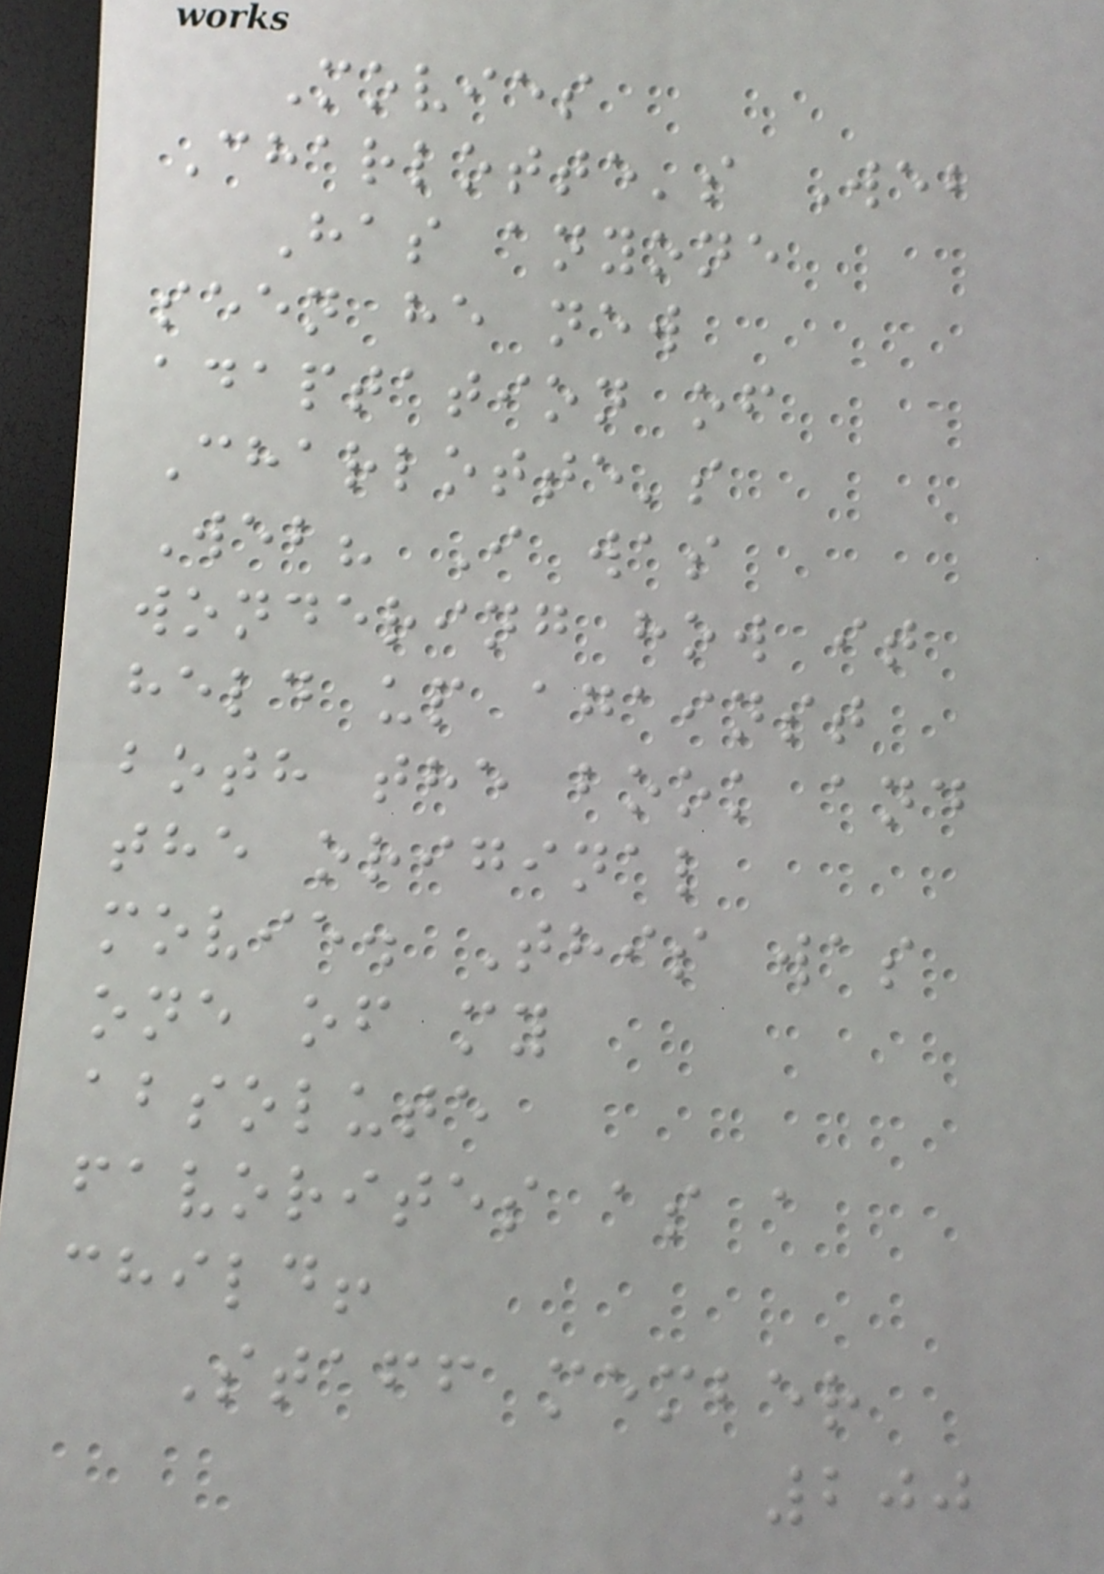Movies
Charlotte's Web
Has anyone
seen he new
adaptation of
Charlotte's
Web? I was
wondering how it
held up against
both the book and
the original
movie. This was
one of my
absolute
favorites as a
child!
Staff member
200
